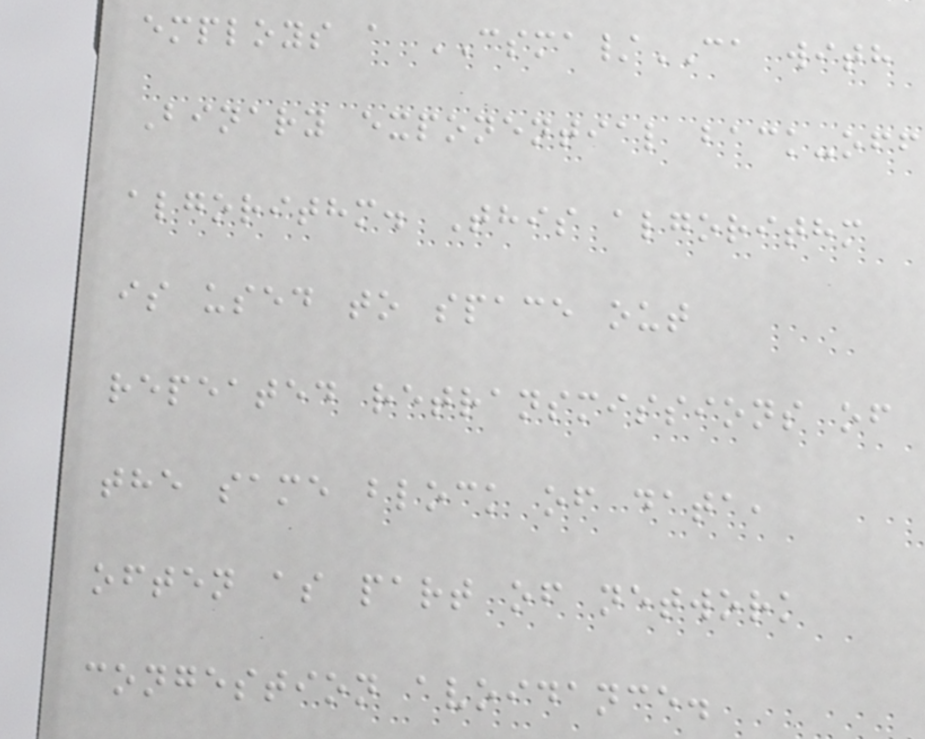employs a CSMA/CA with
Binary exponential back-off
algorithm. This algorithm
is used to space out
repeated retransmissions of
the same block of data,
often as part of network
congestion avoidance.
